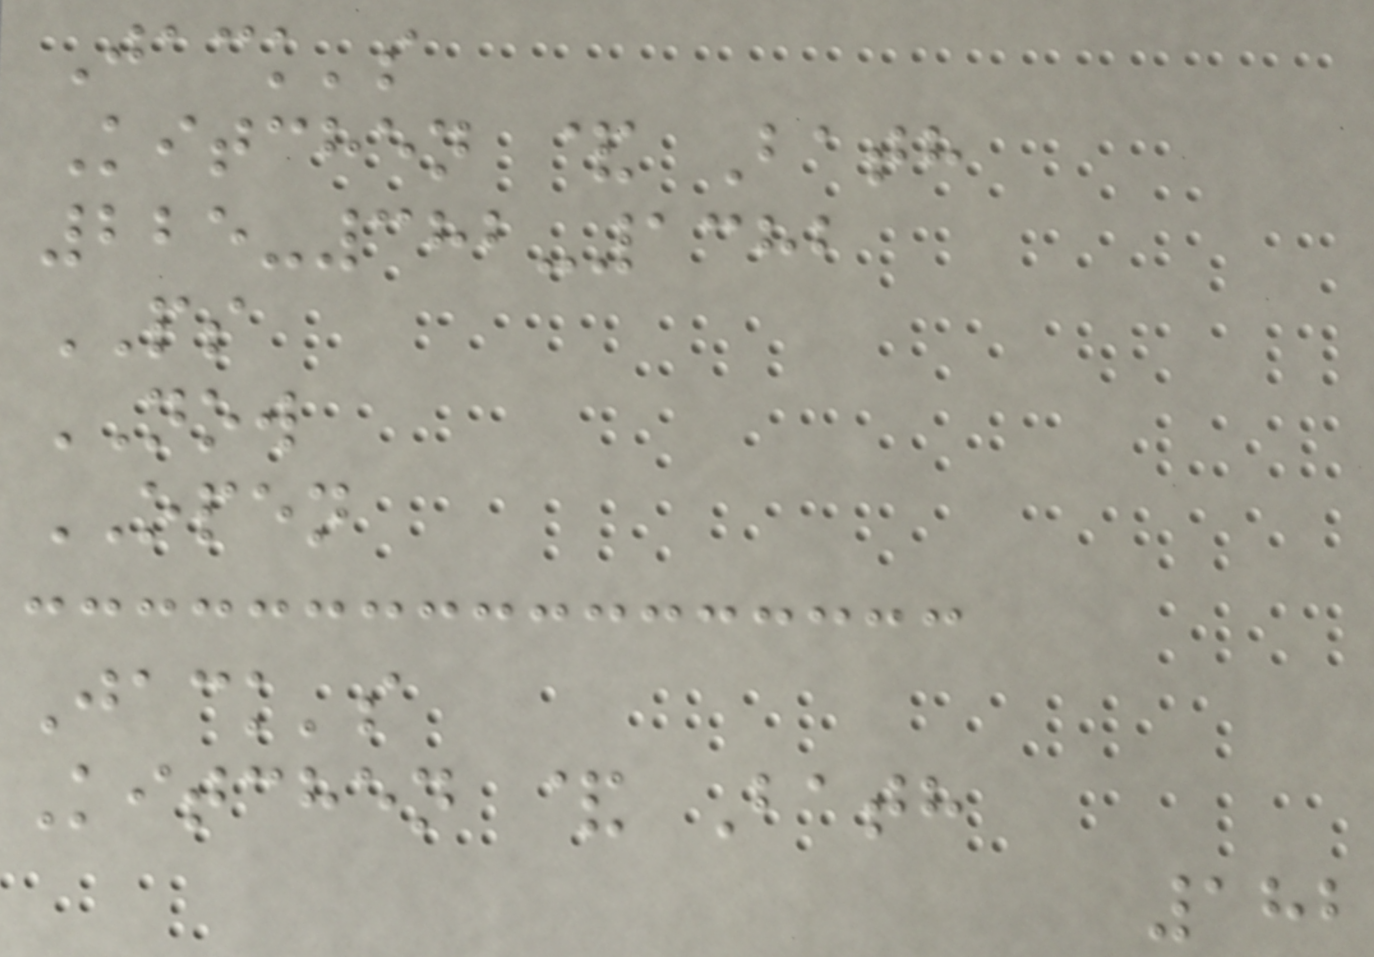Jack's
Kitchen & Bath
225-382-1382
PS
NOW
OPEN
Jack's
Kitchen & Bath
182
